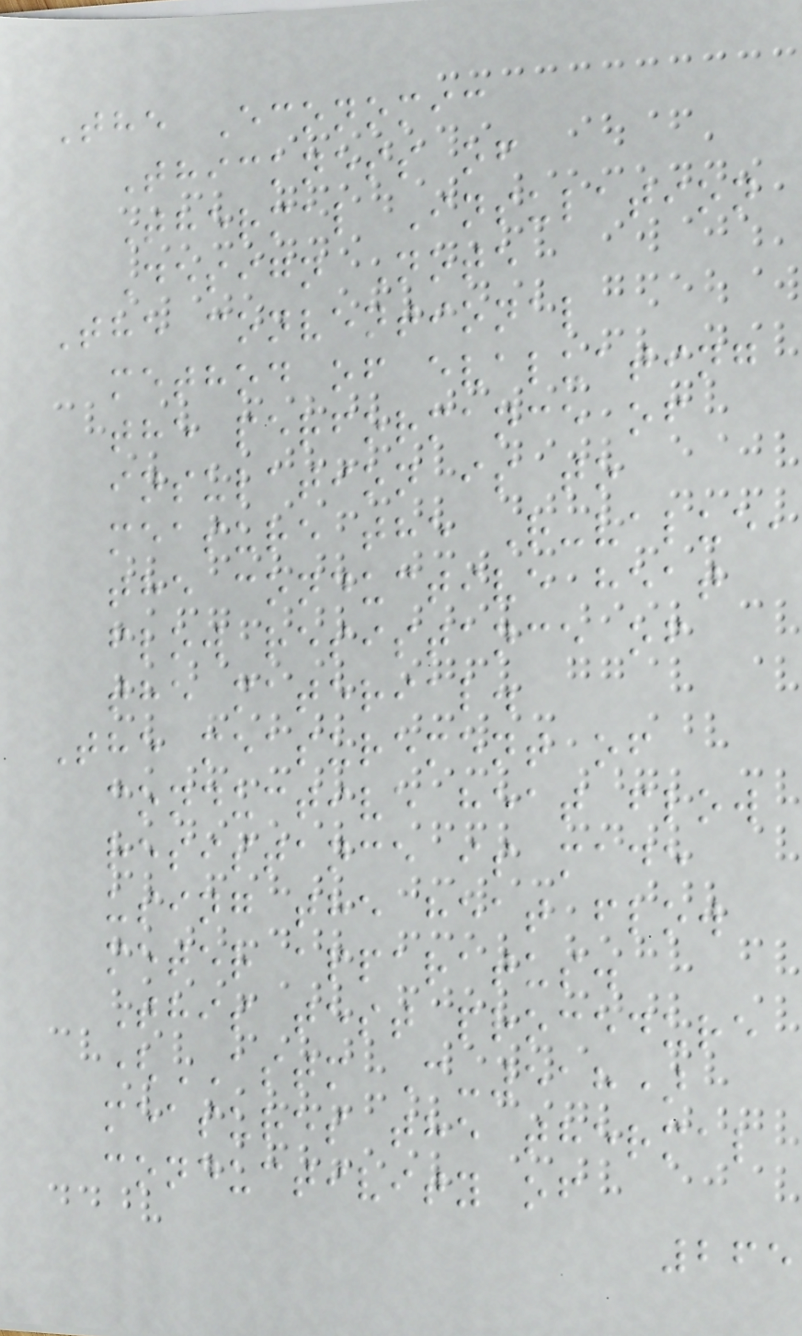The Economic
Thickness of
Thermal Insulation
Design Note
The conventional
method of evaluating
the performance of
insulation is to
measure the R-value,
the conductive heat
flow resistance of
the material.
The measurement of
conductive heat flow
resistance is made
using the heat flow
meter apparatus.
This test procedure
(ASTM C-518)
measures the thermal
conductivity of
265
